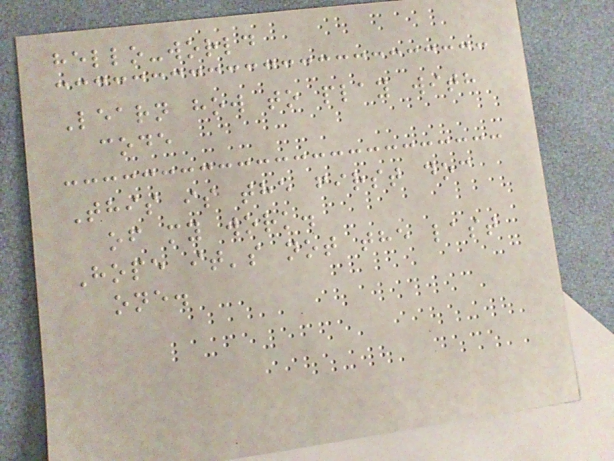hello-world
Learn how to play with
code
This is the first doc
of my work.
Hope it's not the last
one.
